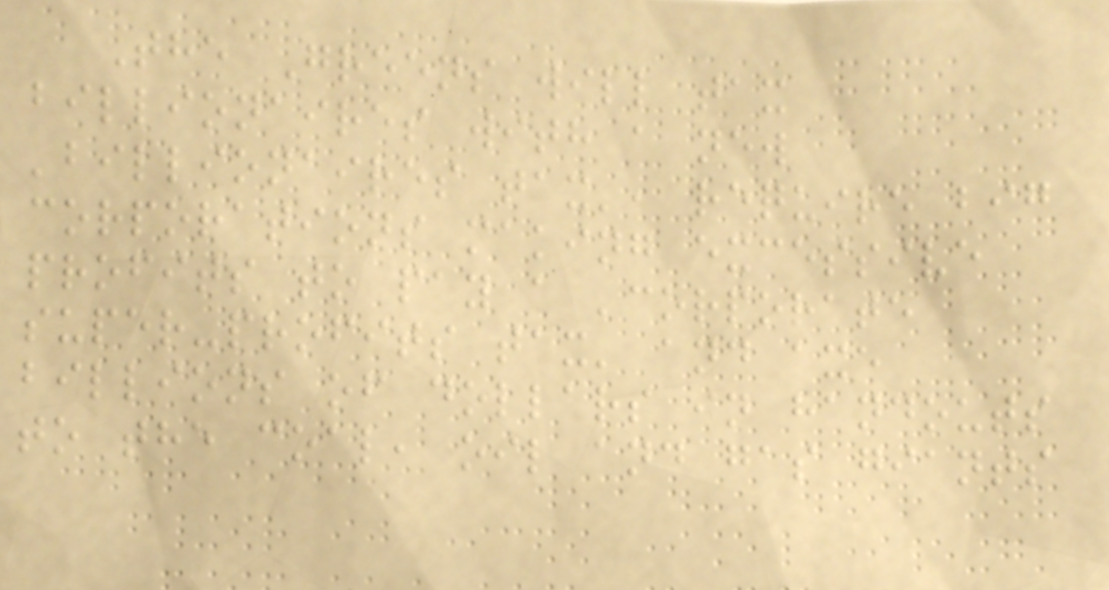The Greens will tax
billionaires with a new
'billionaires tax', require big
corporations making excessive
profits to pay a 'corporate
super-profits tax' and axe
billions of dollars in handouts
to the coal, oil and gas giants
